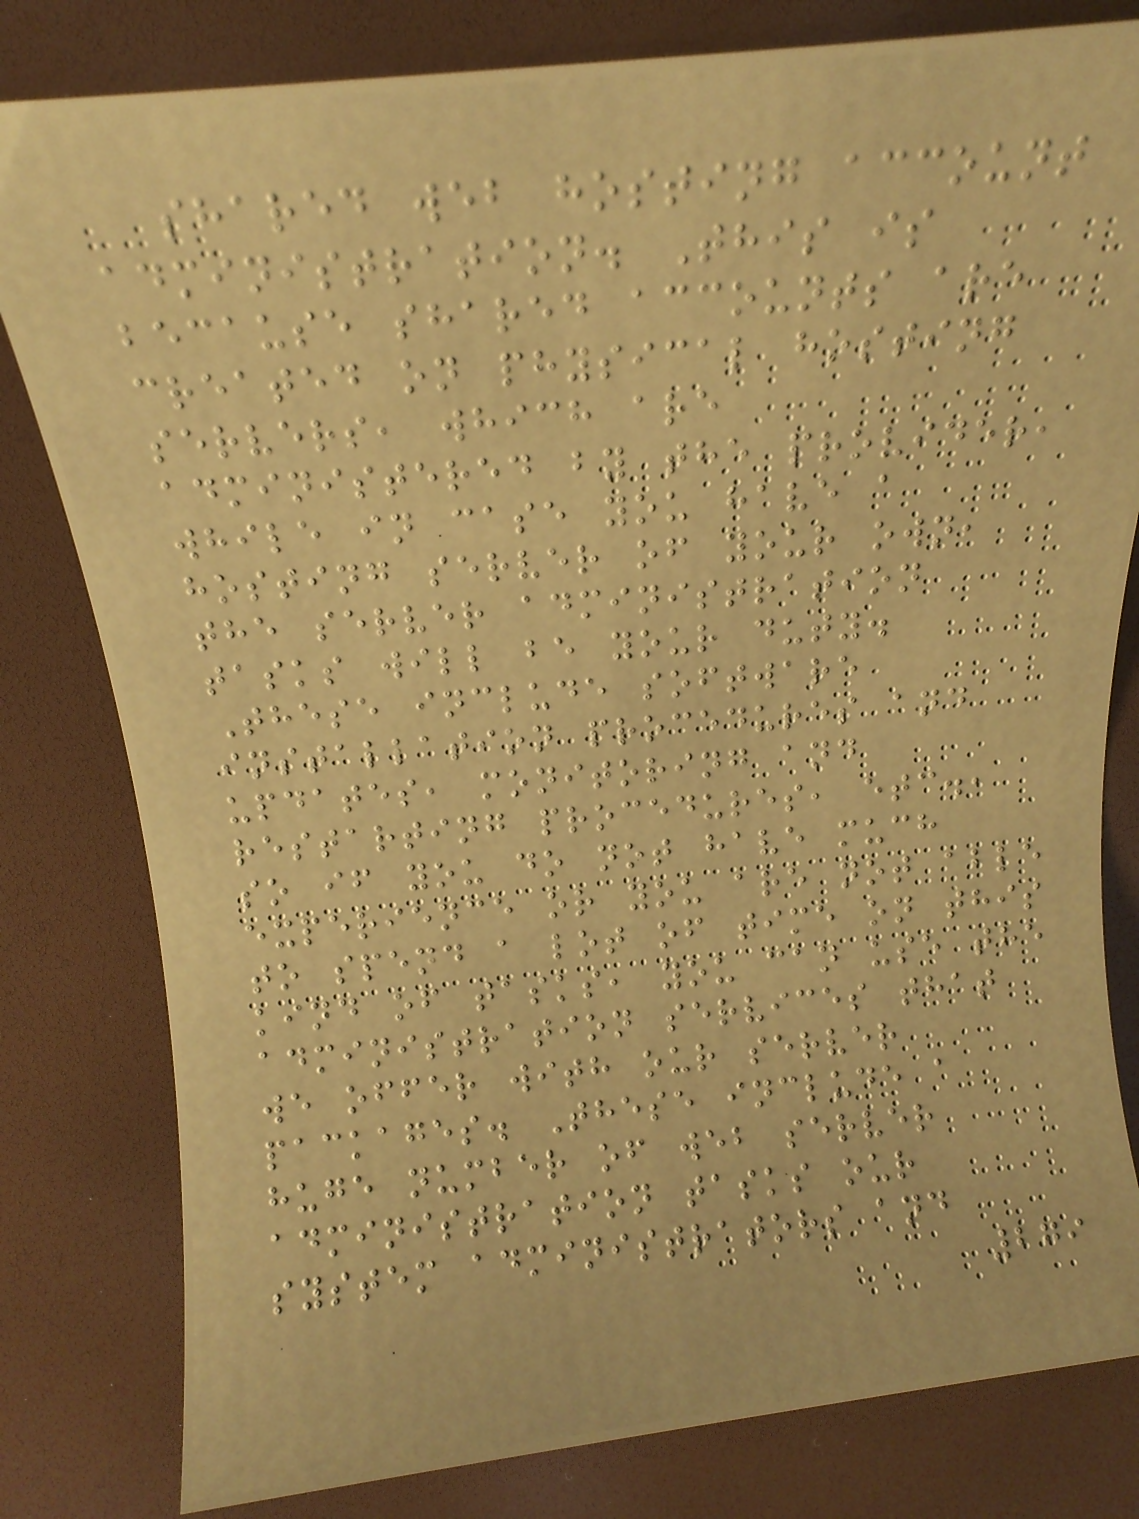shared web hosting account
administration. This is
because shared accounts are
created on physical hosting
servers, which are
administered by the provider,
while in case you have a
hosting server of your own,
the server administration
tasks will be your duty.
These include software
installation procedures and
updates, monitoring and
restarting procedures, etc.,
so if you do not have much
experience or you are not able
to spend a lot of time on this
kind of tasks, you can use the
administration services that
we offer with our server
packages. These include a
huge number of web server
administration tasks our
system administrators and
279
